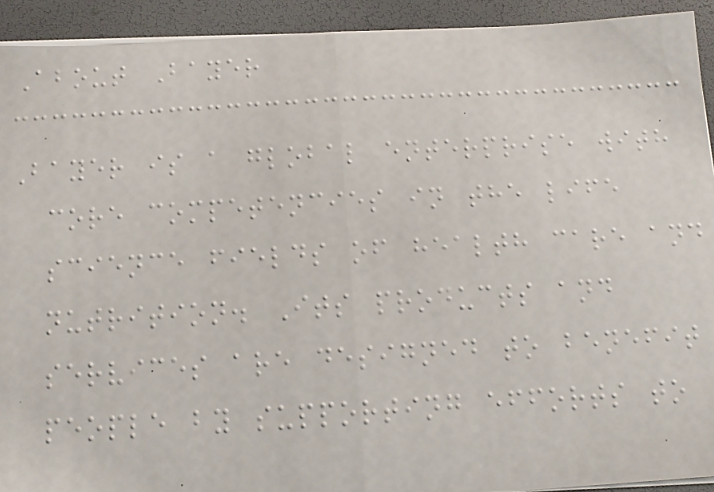About Bayer
Bayer is a global enterprise with
core competencies in the life
science fields of health care and
nutrition. Its products and
services are designed to benefit
people by supporting efforts to
